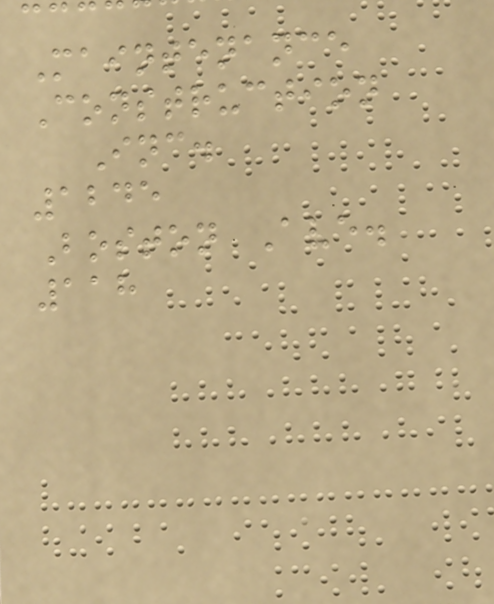Maintenance
Construction
Inc.
1245
Boston Ave.
118
